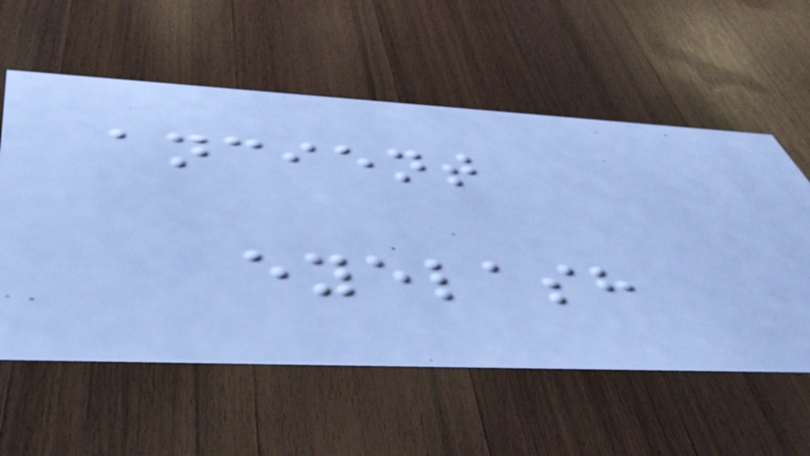ancient
eyelash
